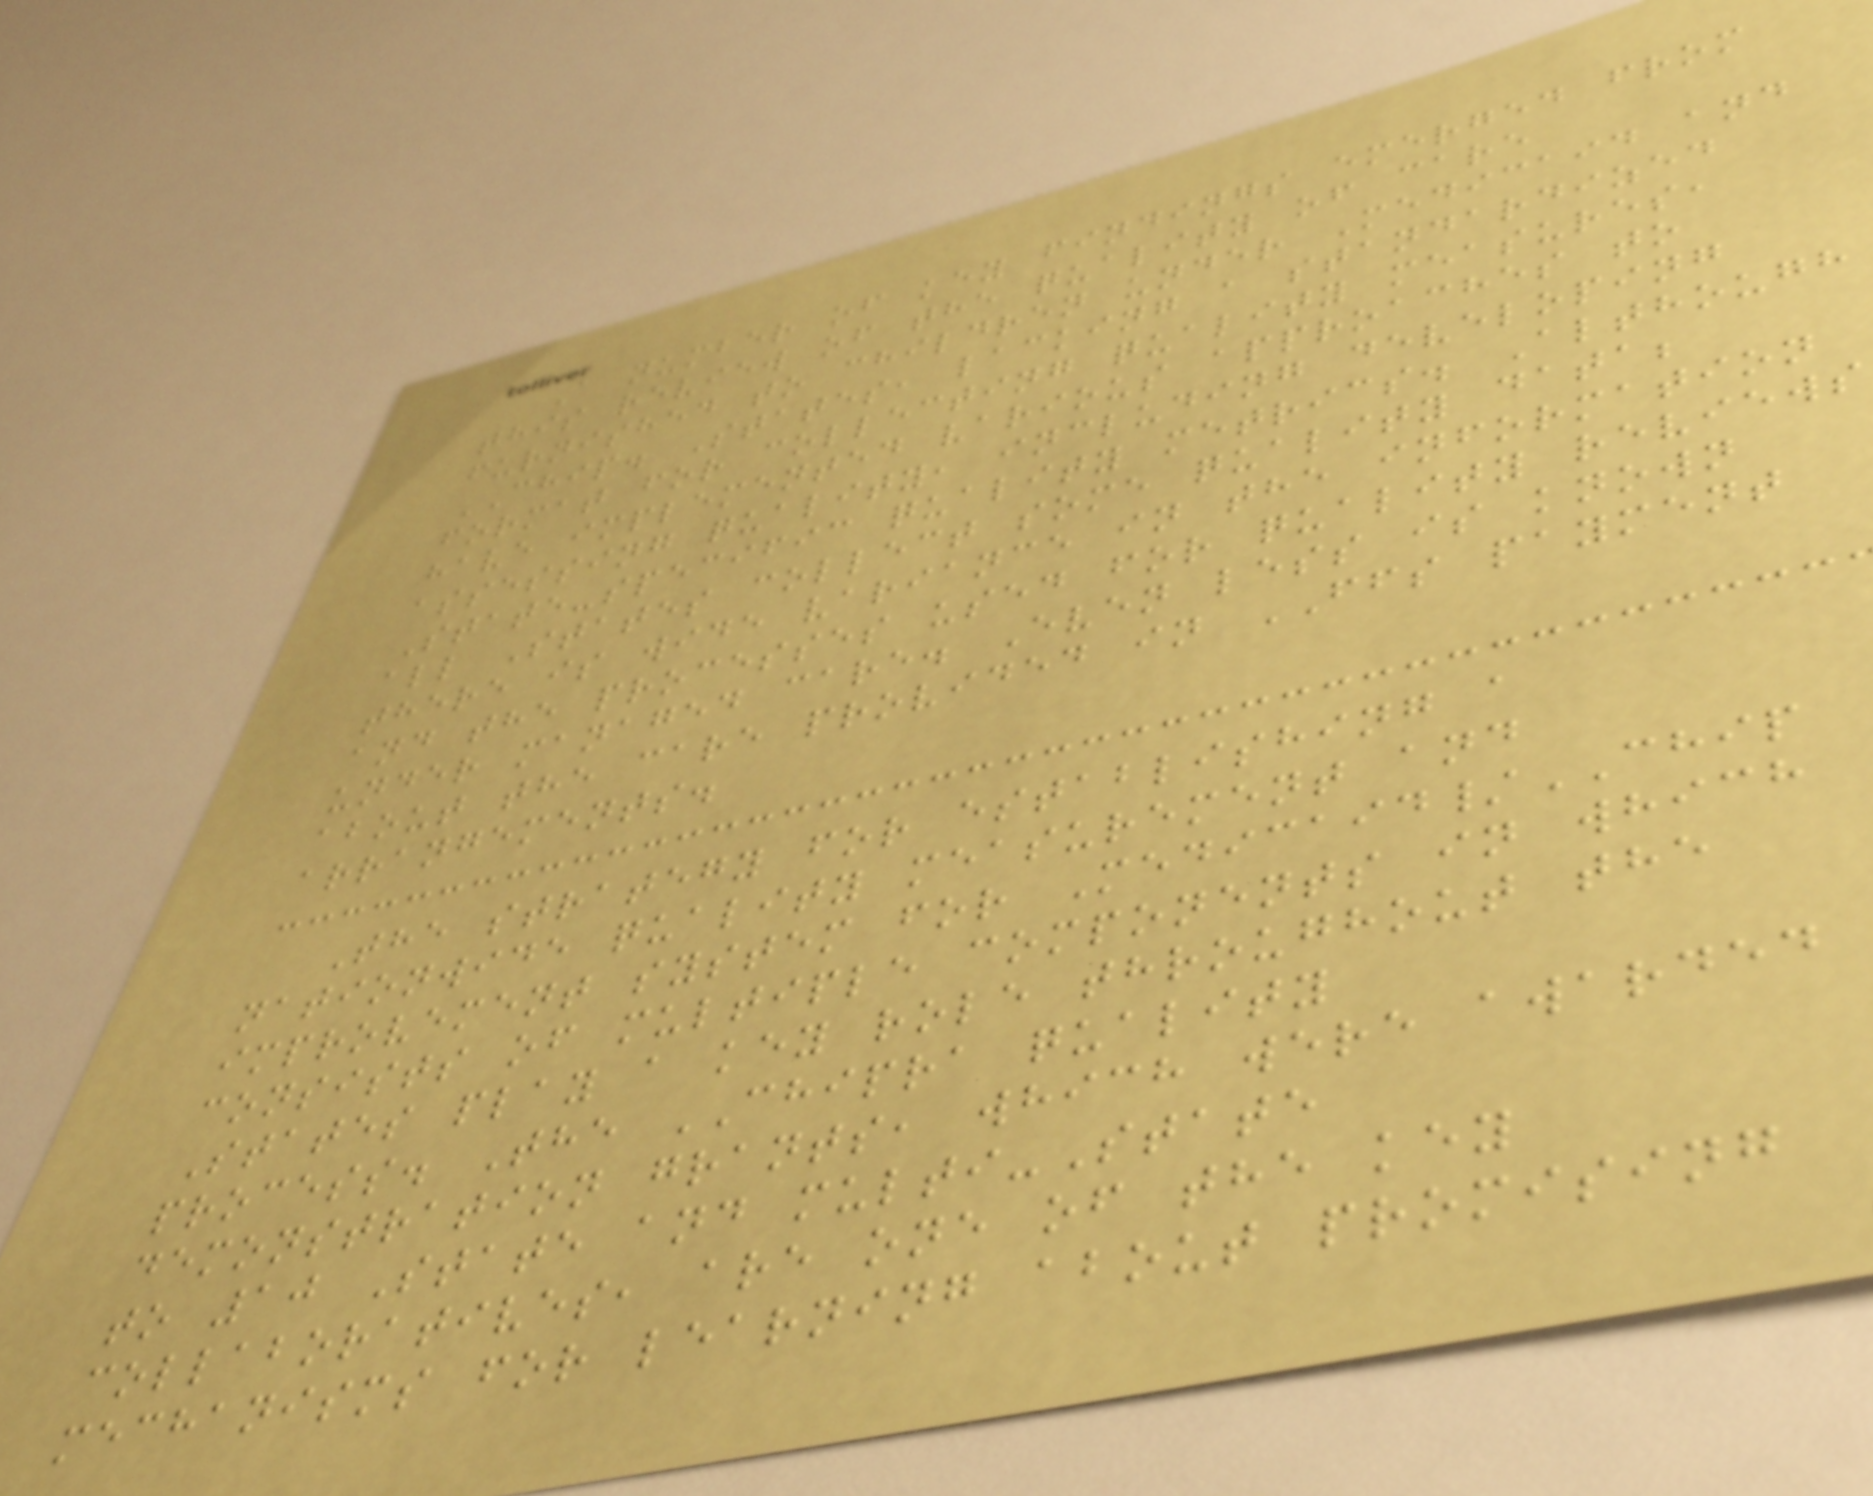A number of key findings emerged from
this review of the quality of care
furnished to children under Medicaid and
CHIP. States, lacking a standardized
format for collecting quality measures,
have implemented various approaches to
assessing quality, including developing
State-specific quality metrics. Although
all States collect some quality data;
there is wide variance in the information
and the processes used for quality reviews
under managed care. Even less is known
about the care provided in FFS payment
arrangements.
The strategy for establishing a
nationwide quality measurement and
improvement system for Medicaid/CHIP
consists of multiple components in which
States play a key role throughout the
process. The CHIPRA quality
demonstration grants, which were awarded
to 10 State and multi-State
collaboratives, are one of the key
mechanisms for learning about promising
